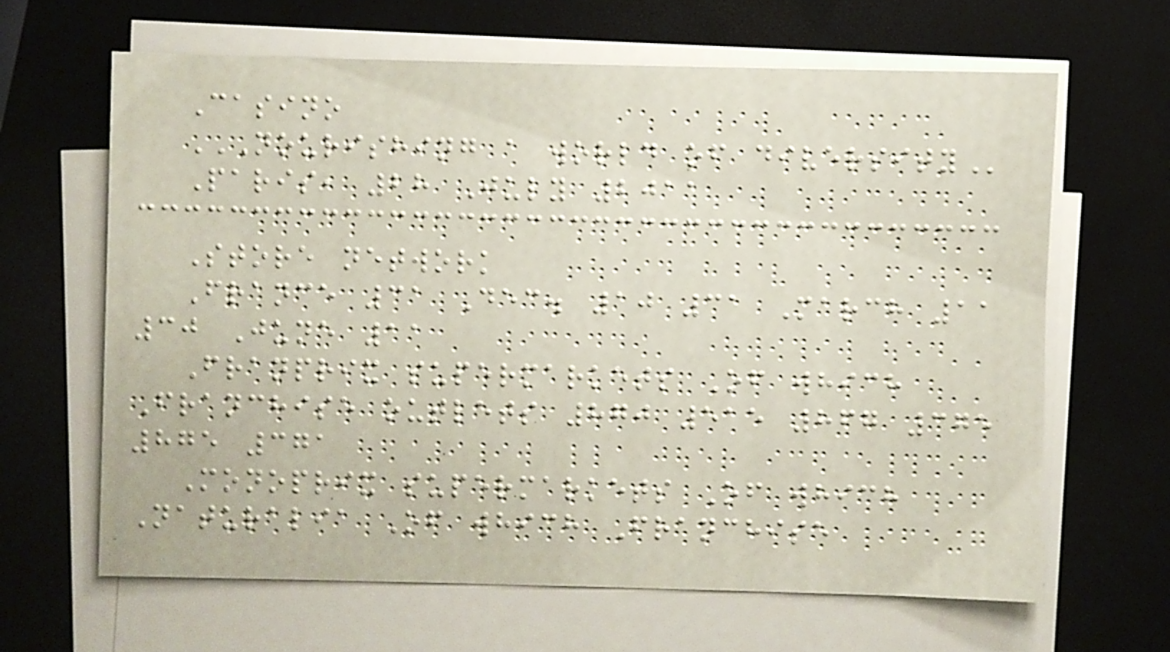Casino
NOURISHING A WORLD OF DIVERSITY
Paris, 28 July 2011
Store network
France 31 Dec. 10 31 March 11
30 June 11
Franprix supermarkets Of which
Franchise outlets 870 515 867 375
875 371
Monoprix supermarkets Of which
Naturalia Of which Franchise
